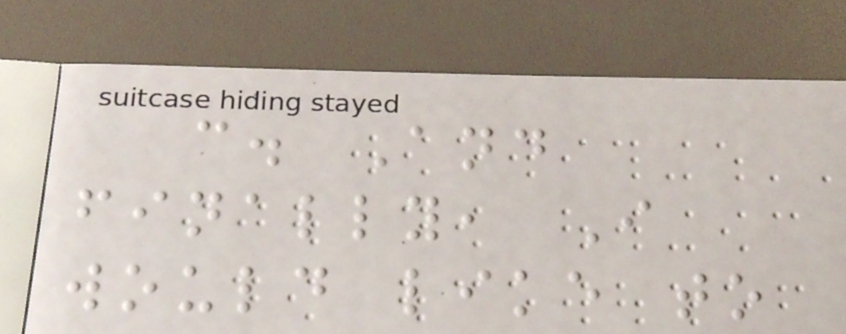c. And
finally, I
would like to
